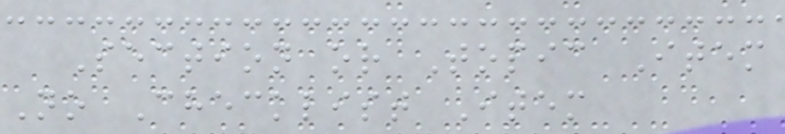Section or Topic Item
No Checklist Item
